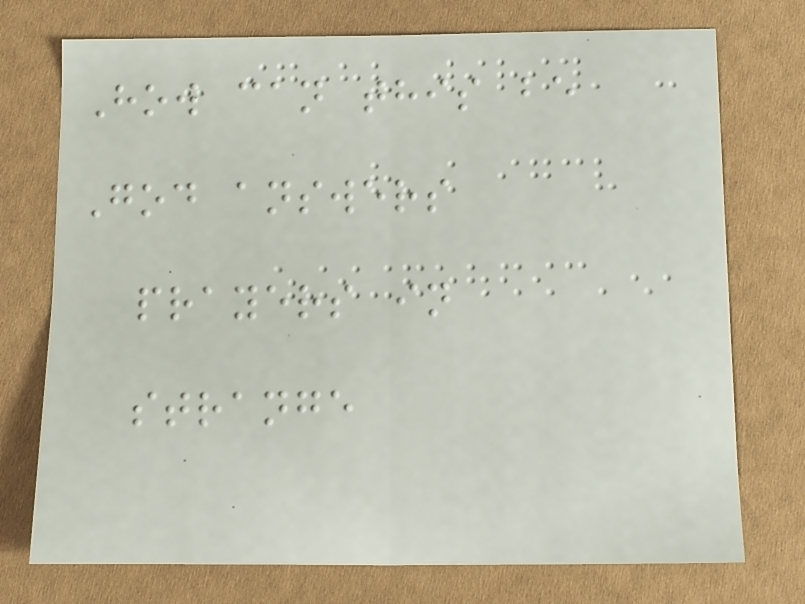How can this be
God answers
prayers in
strange
